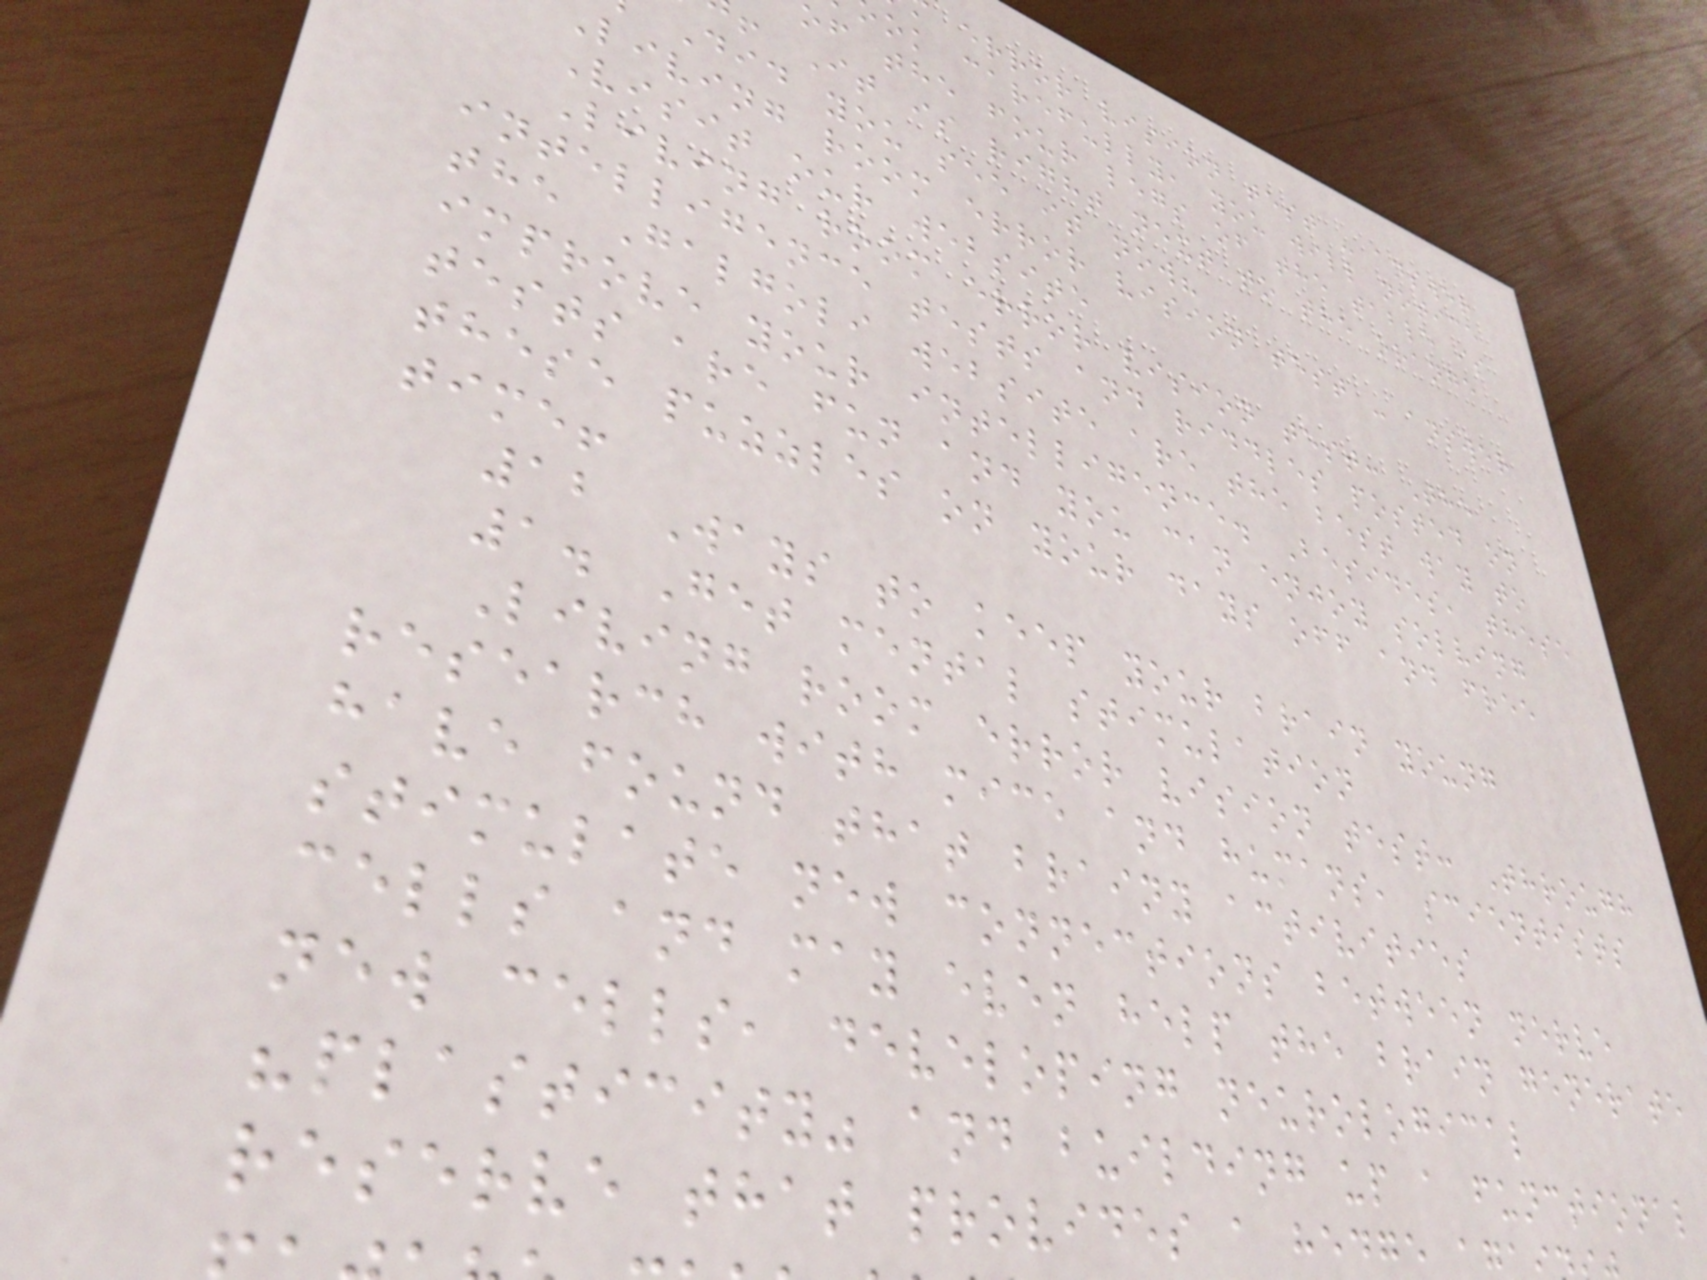error vision test - answer
ok carefully, you will notice
of the four legs of the table is
! It is right next to the orange
Did you see it now?
living room error vision test - answer
Visit our website
Living room error vision test: The
intelligence tests and riddles posted on
the Galgoli website are the best way to
improve your intelligence. Besides, these
tests are fun and you can enjoy solving
these puzzles on your days off and free
time!
12 Ways to keep your brain young
1. Get mental stimulation
Living room error vision test: Through
research with mice and humans, scientists
have found that brainy activities
stimulate new connections between nerve
cells and may even help the brain generate
new cells, developing neurological
"plasticity" and building up a functional
reserve that provides a hedge
